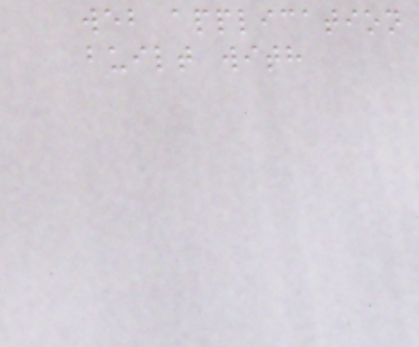web application
built with
